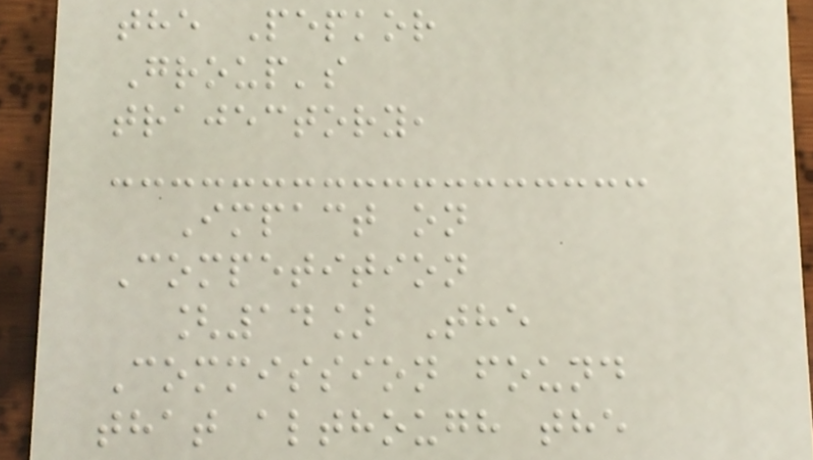the Pepkor
Group's
trajectory,
Impact on
Competition
[14] The
Commission found
that although the
